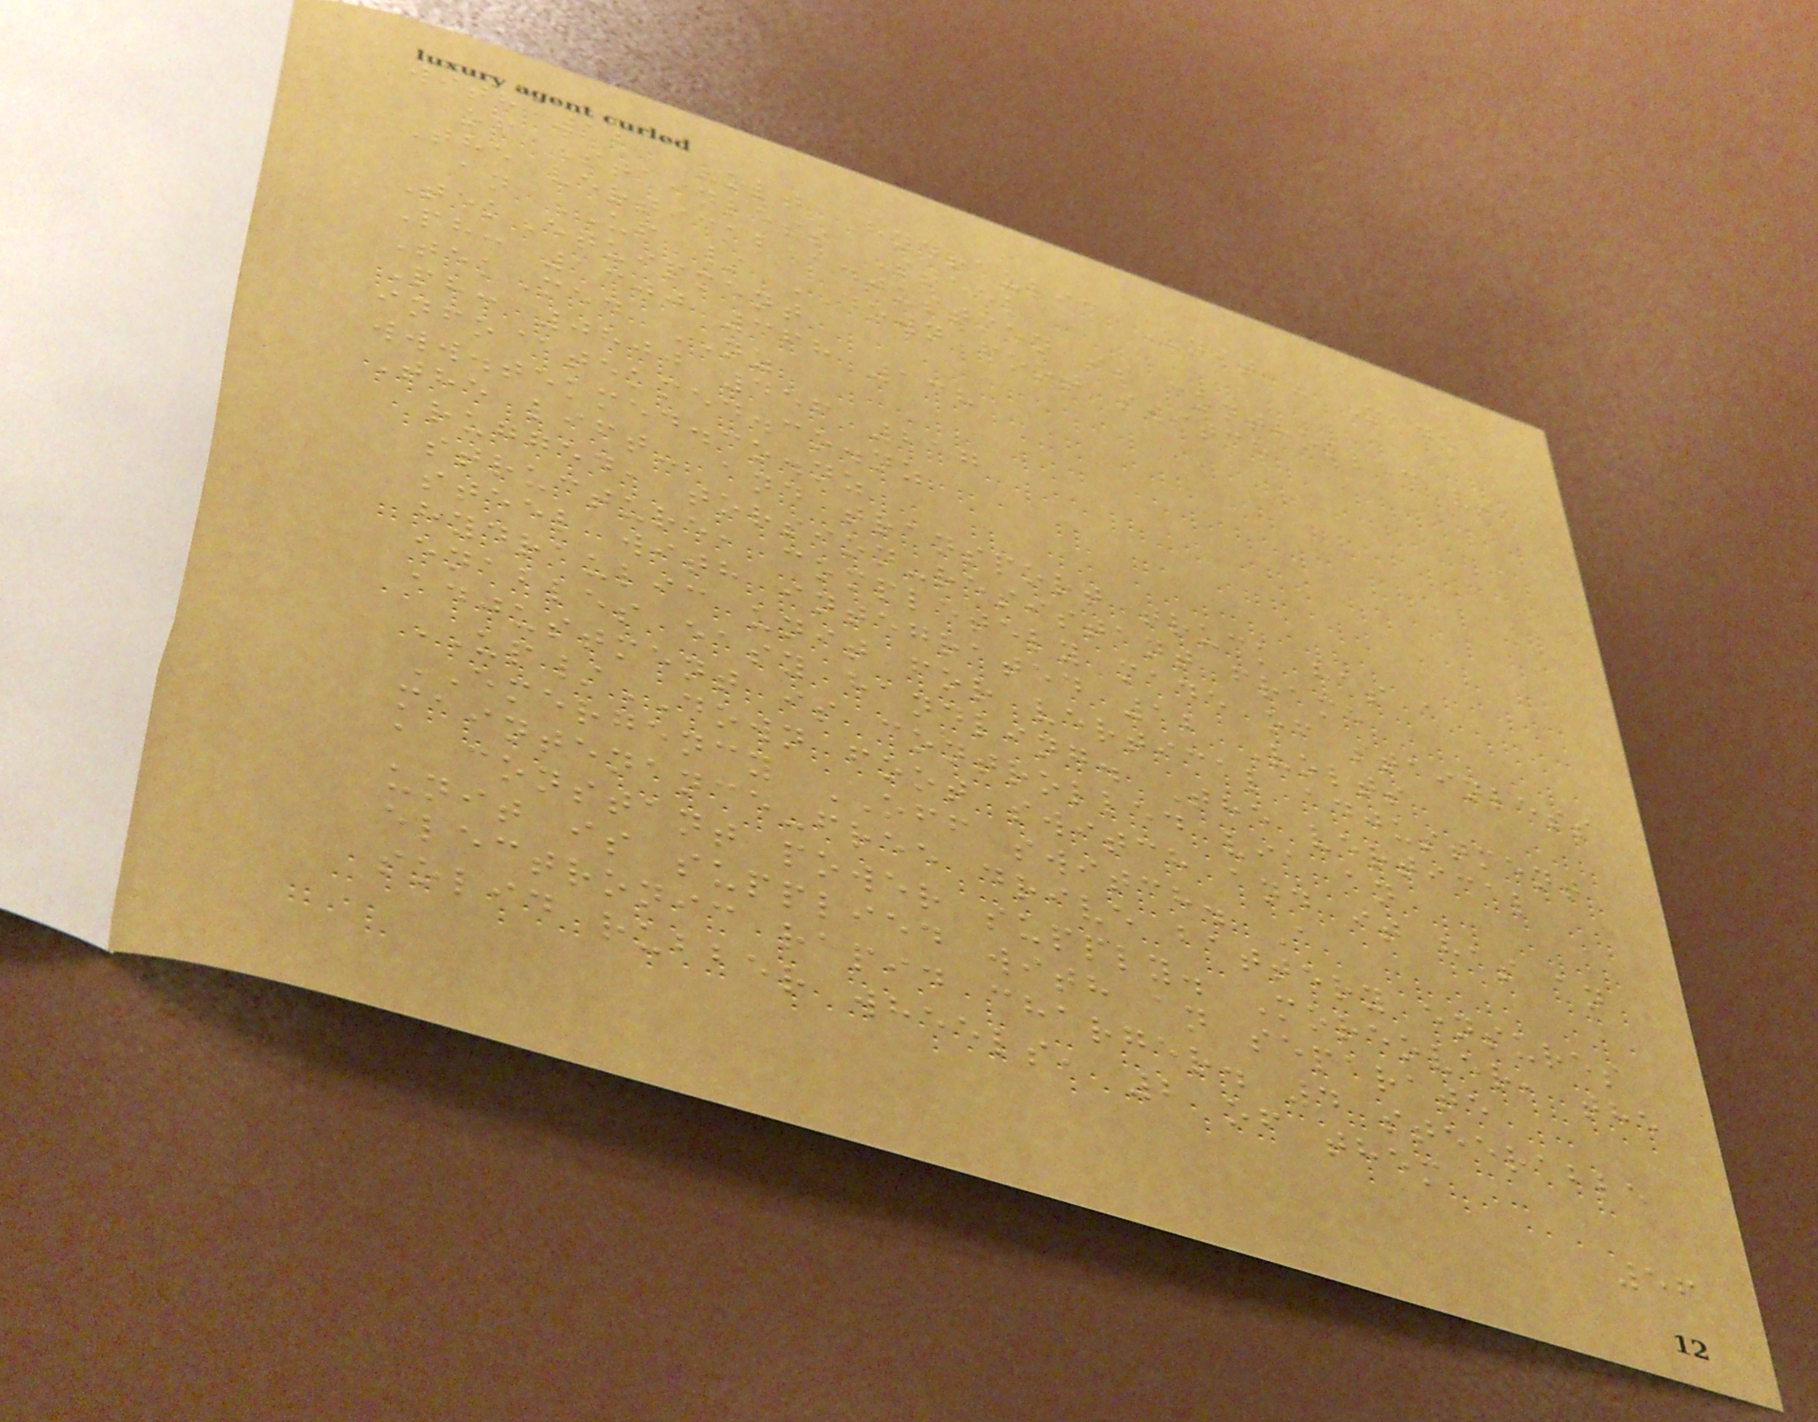with 12 Volt Hydraulic Unit - Made
of Stainless Steel
The vertical adjustmen is controlled via
an UP / DOWN foot switch
TekEquipment
Ph: 1300 368 138
TekMed NZ
Ph: 0800 456 217
info@tekmed.co.nz
www.tekmed.co.nz
The lift- and transport truck has a
rugged, torsion-resistant frame
structure, completely made of stainless
steel with integrated 12 Volts
hydraulic unit for vertical adjustment
enables easy handling. The vertical
adjustment is controlled via an
UP/DOWN foot switch and it has an
EMERGENCY OFF switch. A
maintenance-free drive battery ensures
a constant power supply. Moreover, the
unit is supplied with an separate
electronic rapid charger. 4 steerable
solid rubber wheels, 2 of them
56
